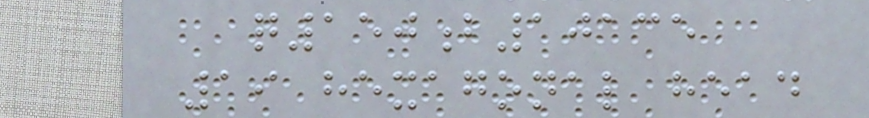q150b10135
19 hexagonal head
